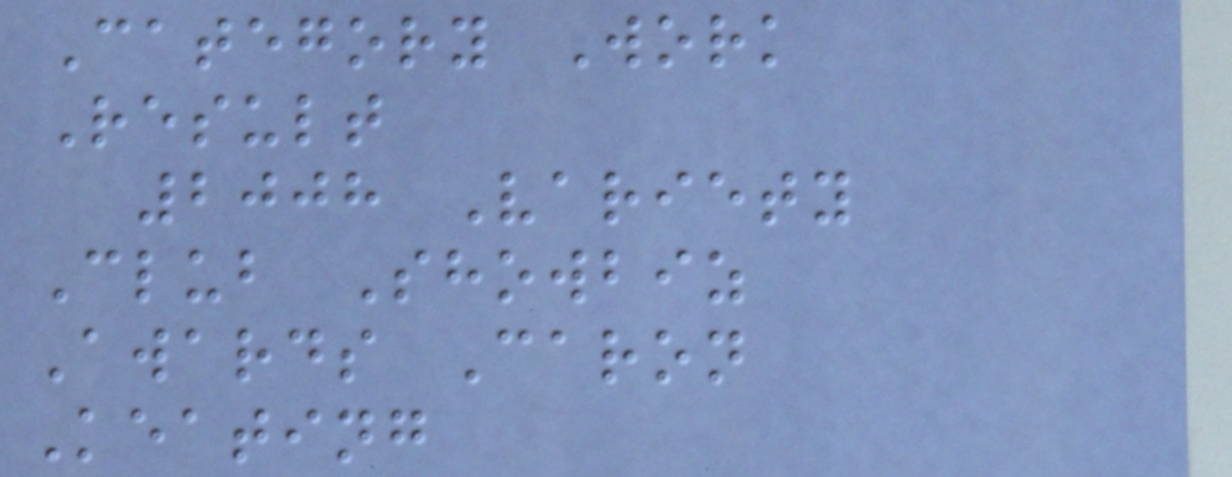Category Work
Result
2008 Variety
Club Showbiz
Awards Caron
Keating
